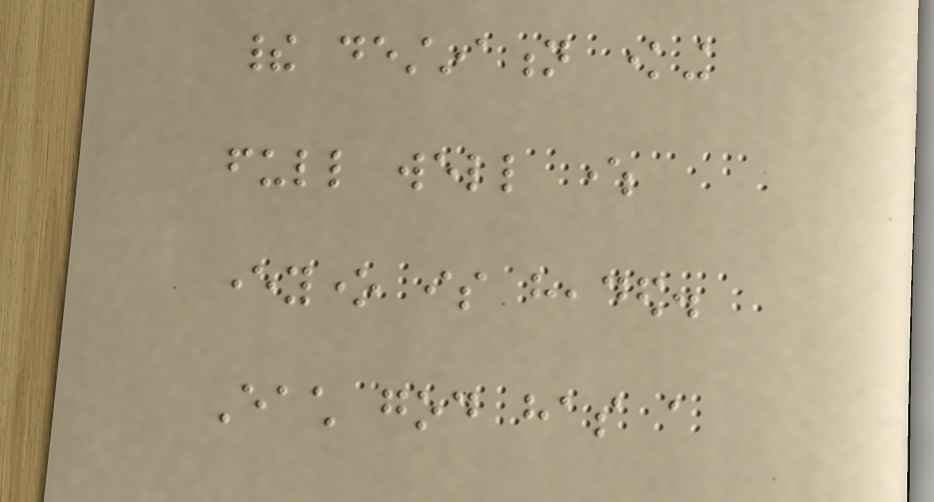their destination knowing
full well where
everyone is headed.
Each god has a
